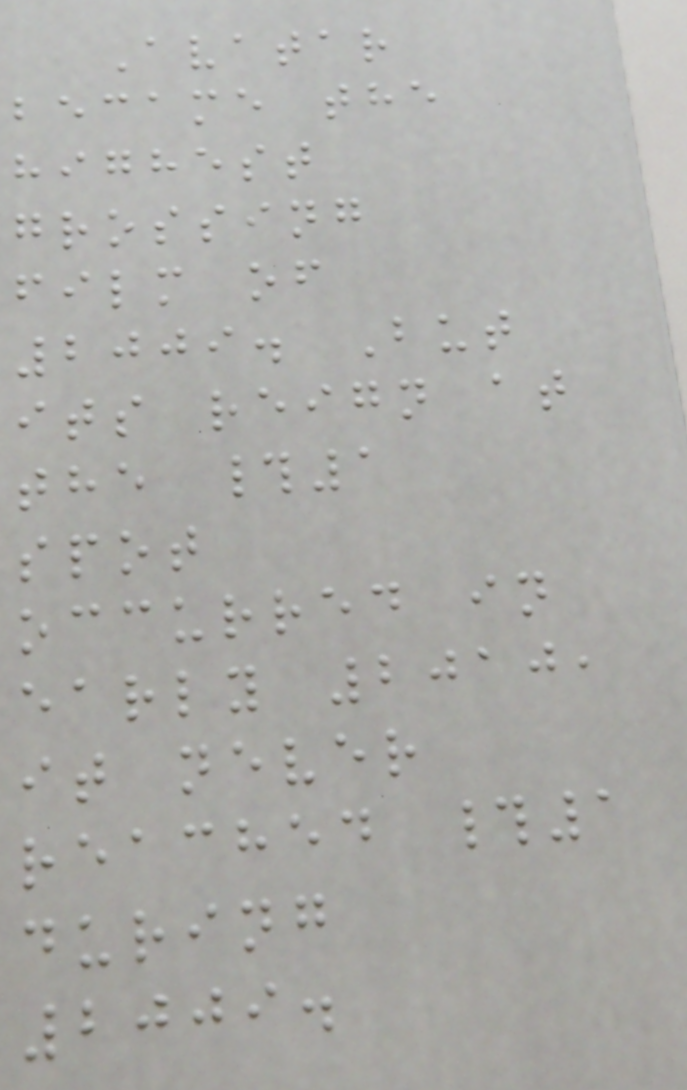Avatar
became the
highest
grossing
film of
2009. But
its reign at
the #1
spot
occurred in
early 2010,
it never
reached #1
during
2009.
